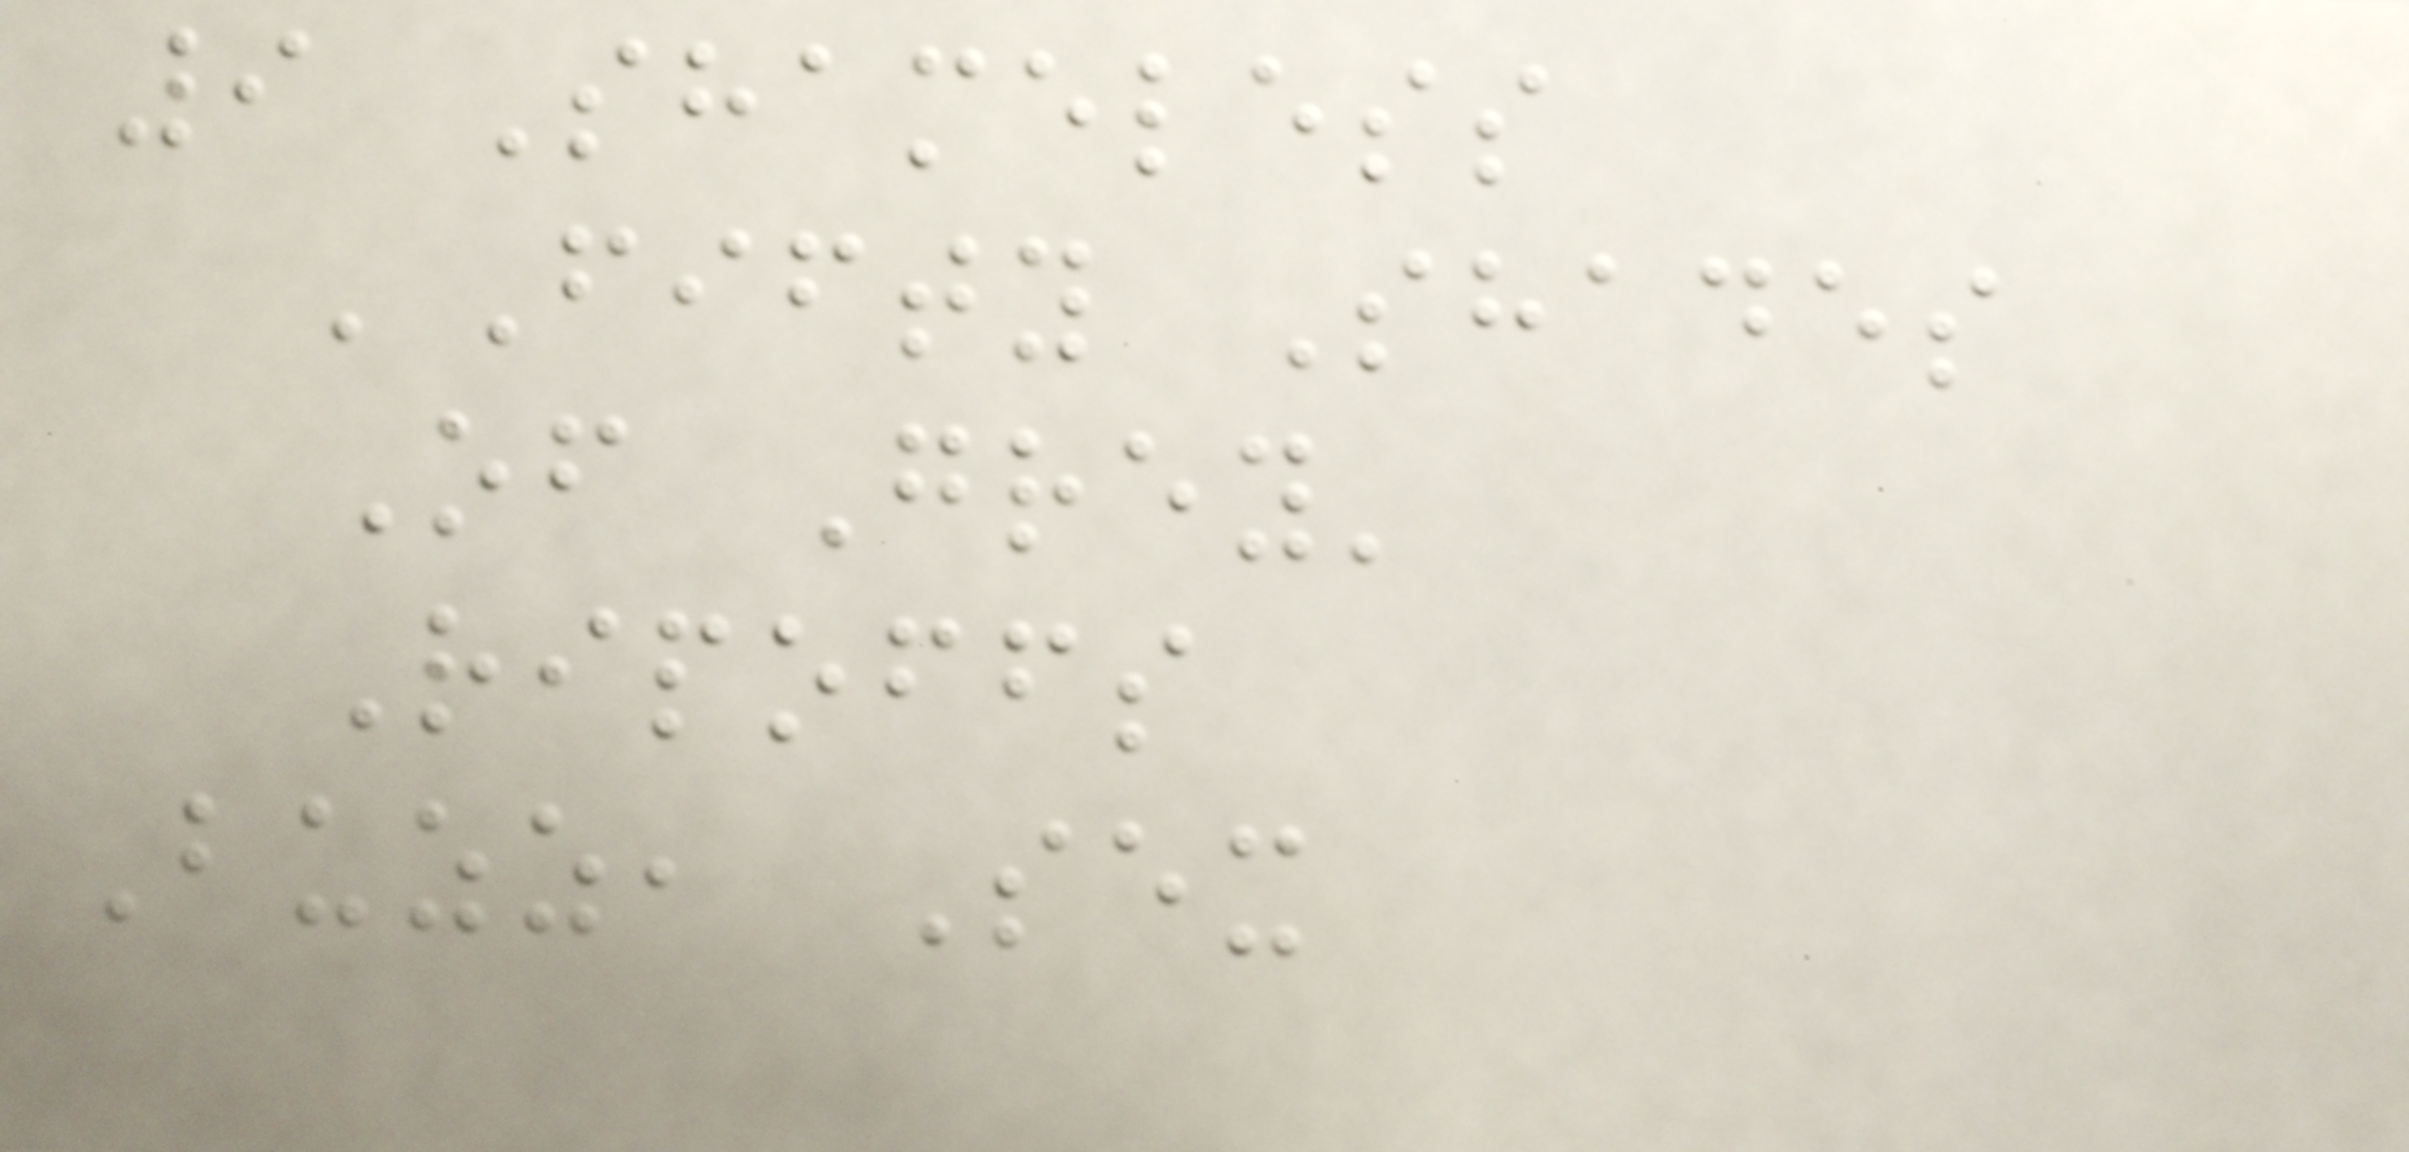9 Shameless
'Fifty Shades
Of Grey'
Ripoffs
Buzz, Sex
